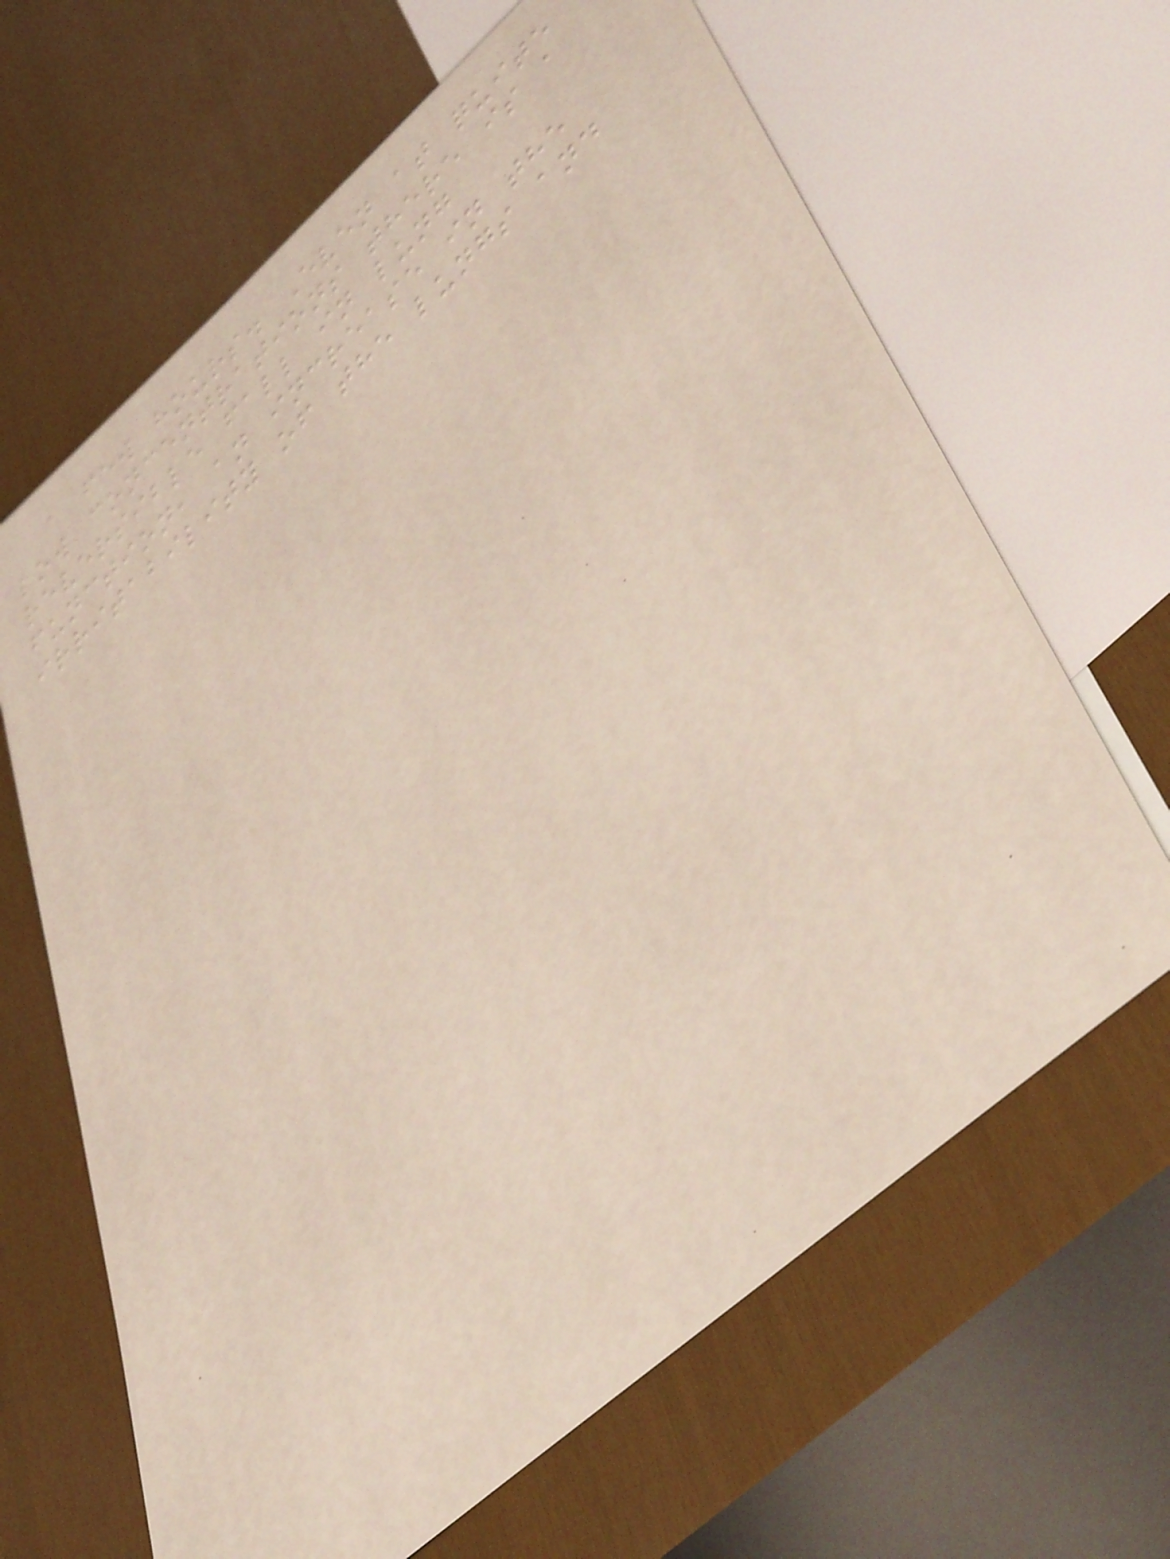a few hours. Even at quite
low concentrations there is a
reversible fall in lung
function, an increase in the
irritability of the lungs and
